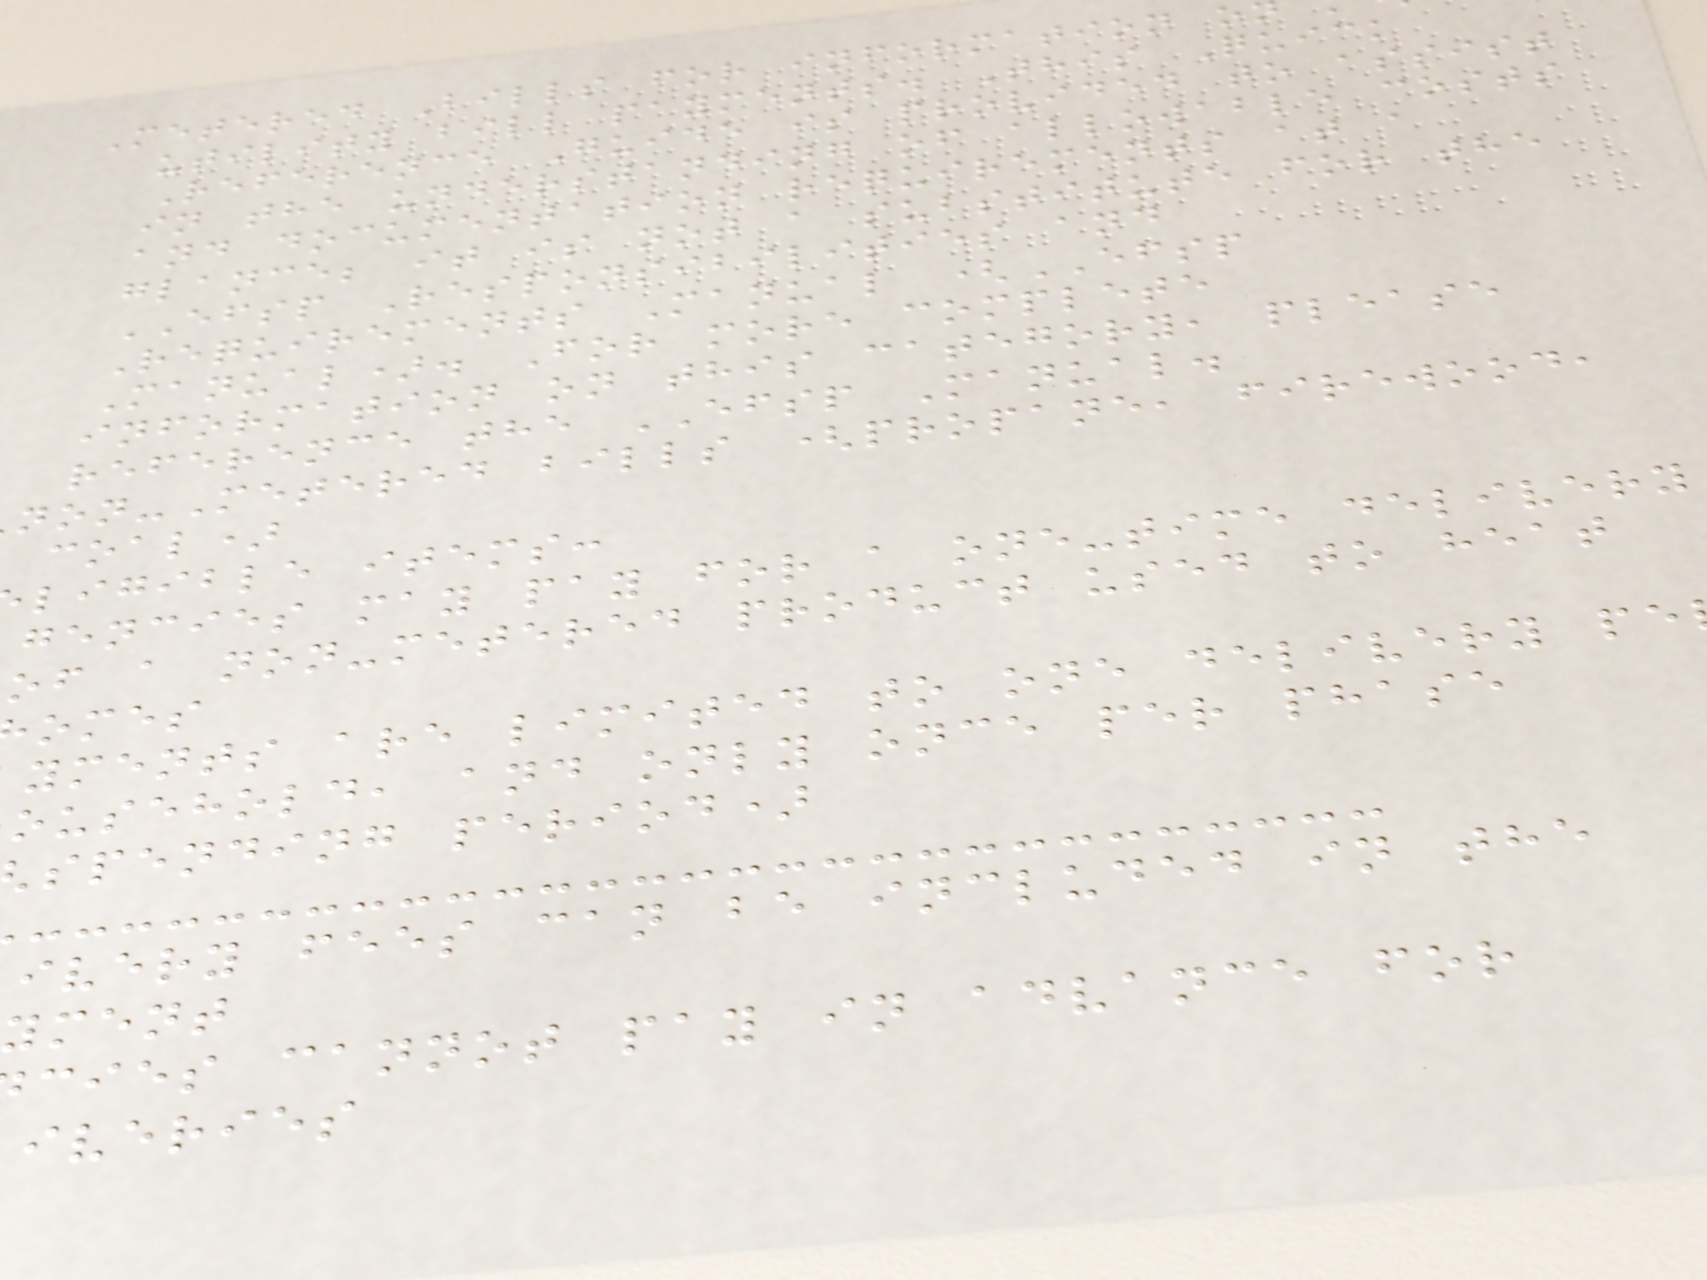Metered Bills for information o
utility bill payments. This Quick
Reference Guide is provided to assist
in the understanding of allowable costs
and documentation requirements at a
glance; it is not a substitute for the
EFSP Responsibilities and
Requirements Manual (EFSP
Manual). For more complete
information on this category, please
reference the EFSP Manual.
on-Metered bills (propane, firewood,
coal)
ligible items:
gencies may pay for a one-time delivery
of a non-metered product used to heat
omes
yments are limited to one delivery pe
ousehold, and only once per phase
spending period)
ivery fees can be included in the
yment
cies cannot pay in advance for
iveries
